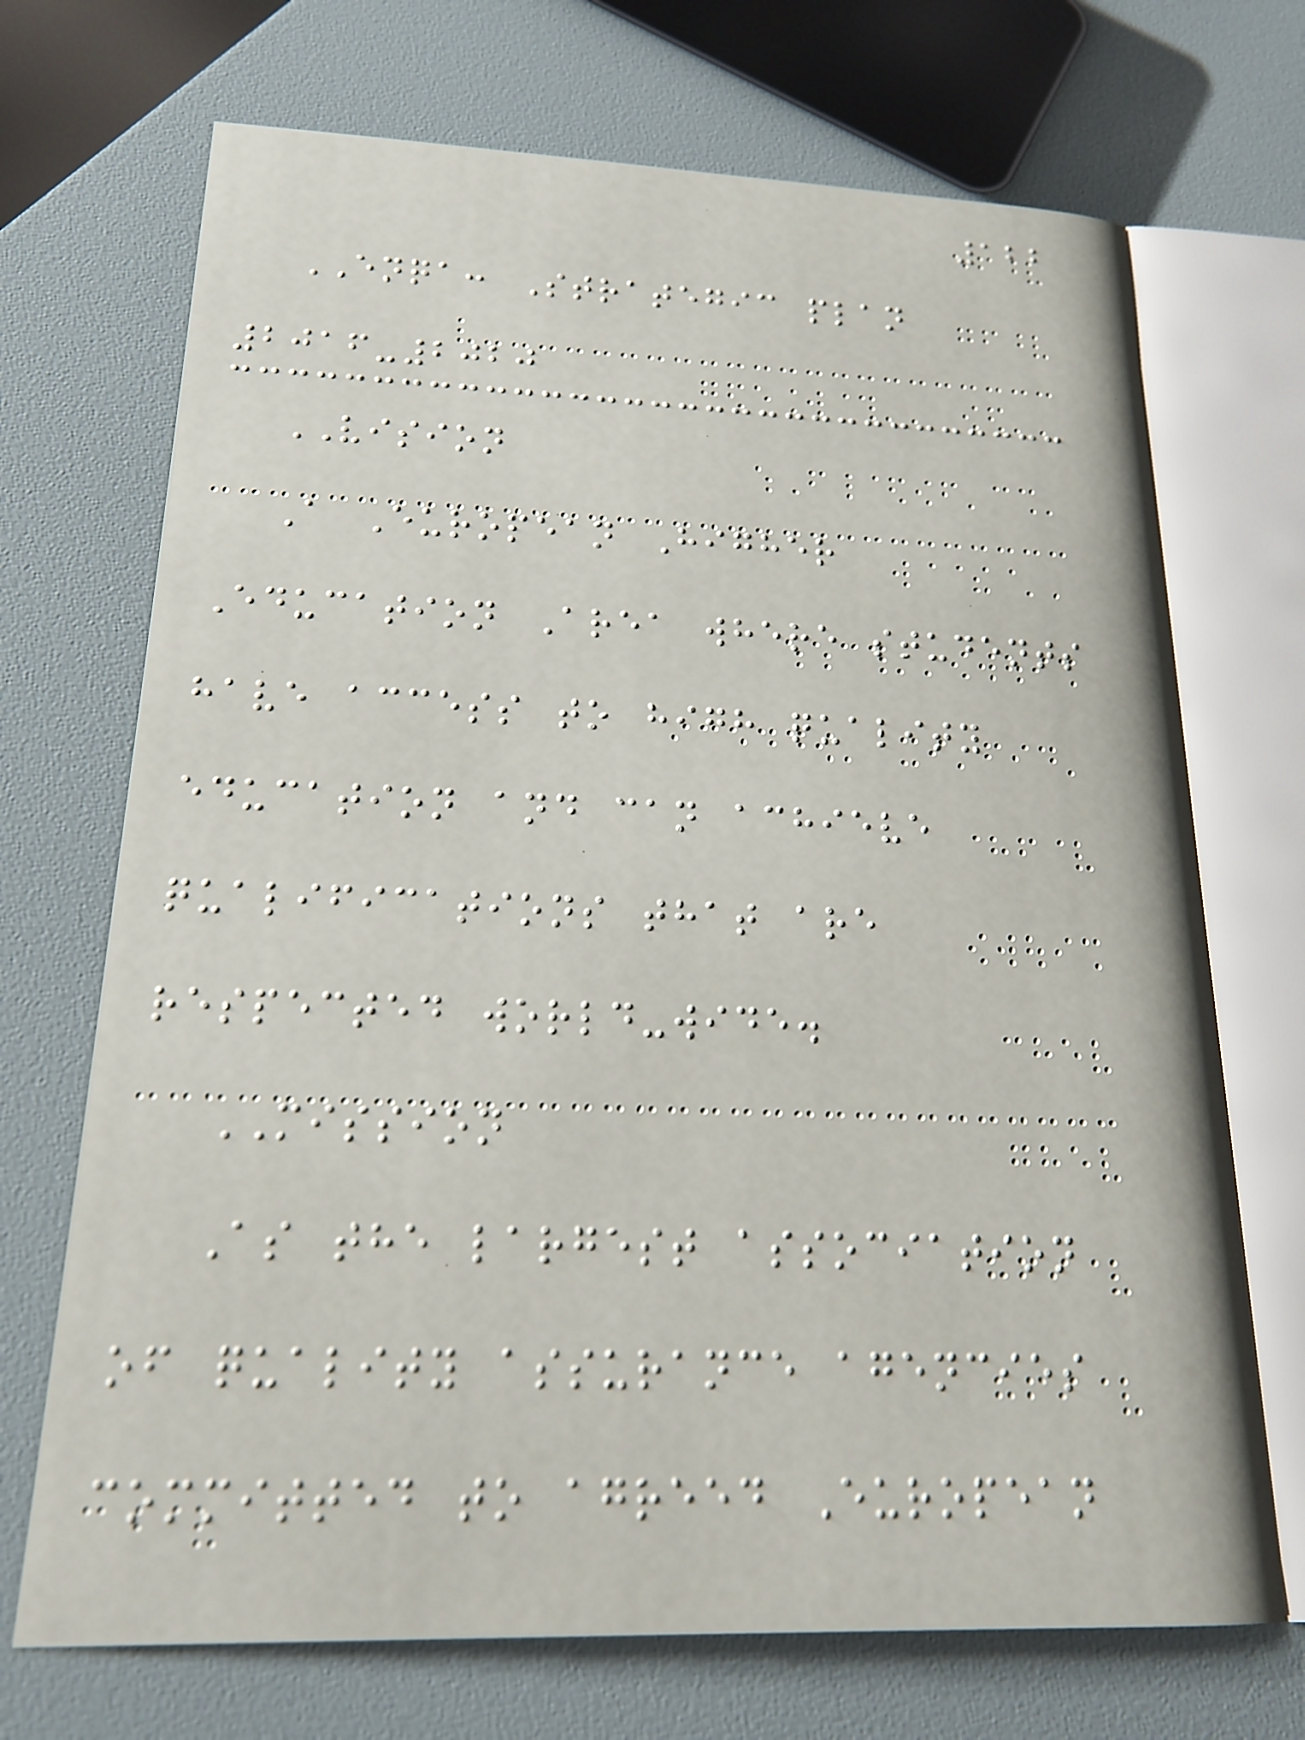122
ENQA: Strategic plan
2016-2020
VISION
A European Higher
Education Area where students
have access to high quality
education and can achieve
qualifications that are
respected world-wide.
MISSION
As the largest association
of quality assurance agencies
committed to agreed European
